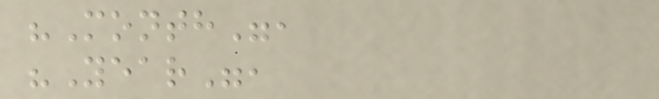"Month",
"Year",
